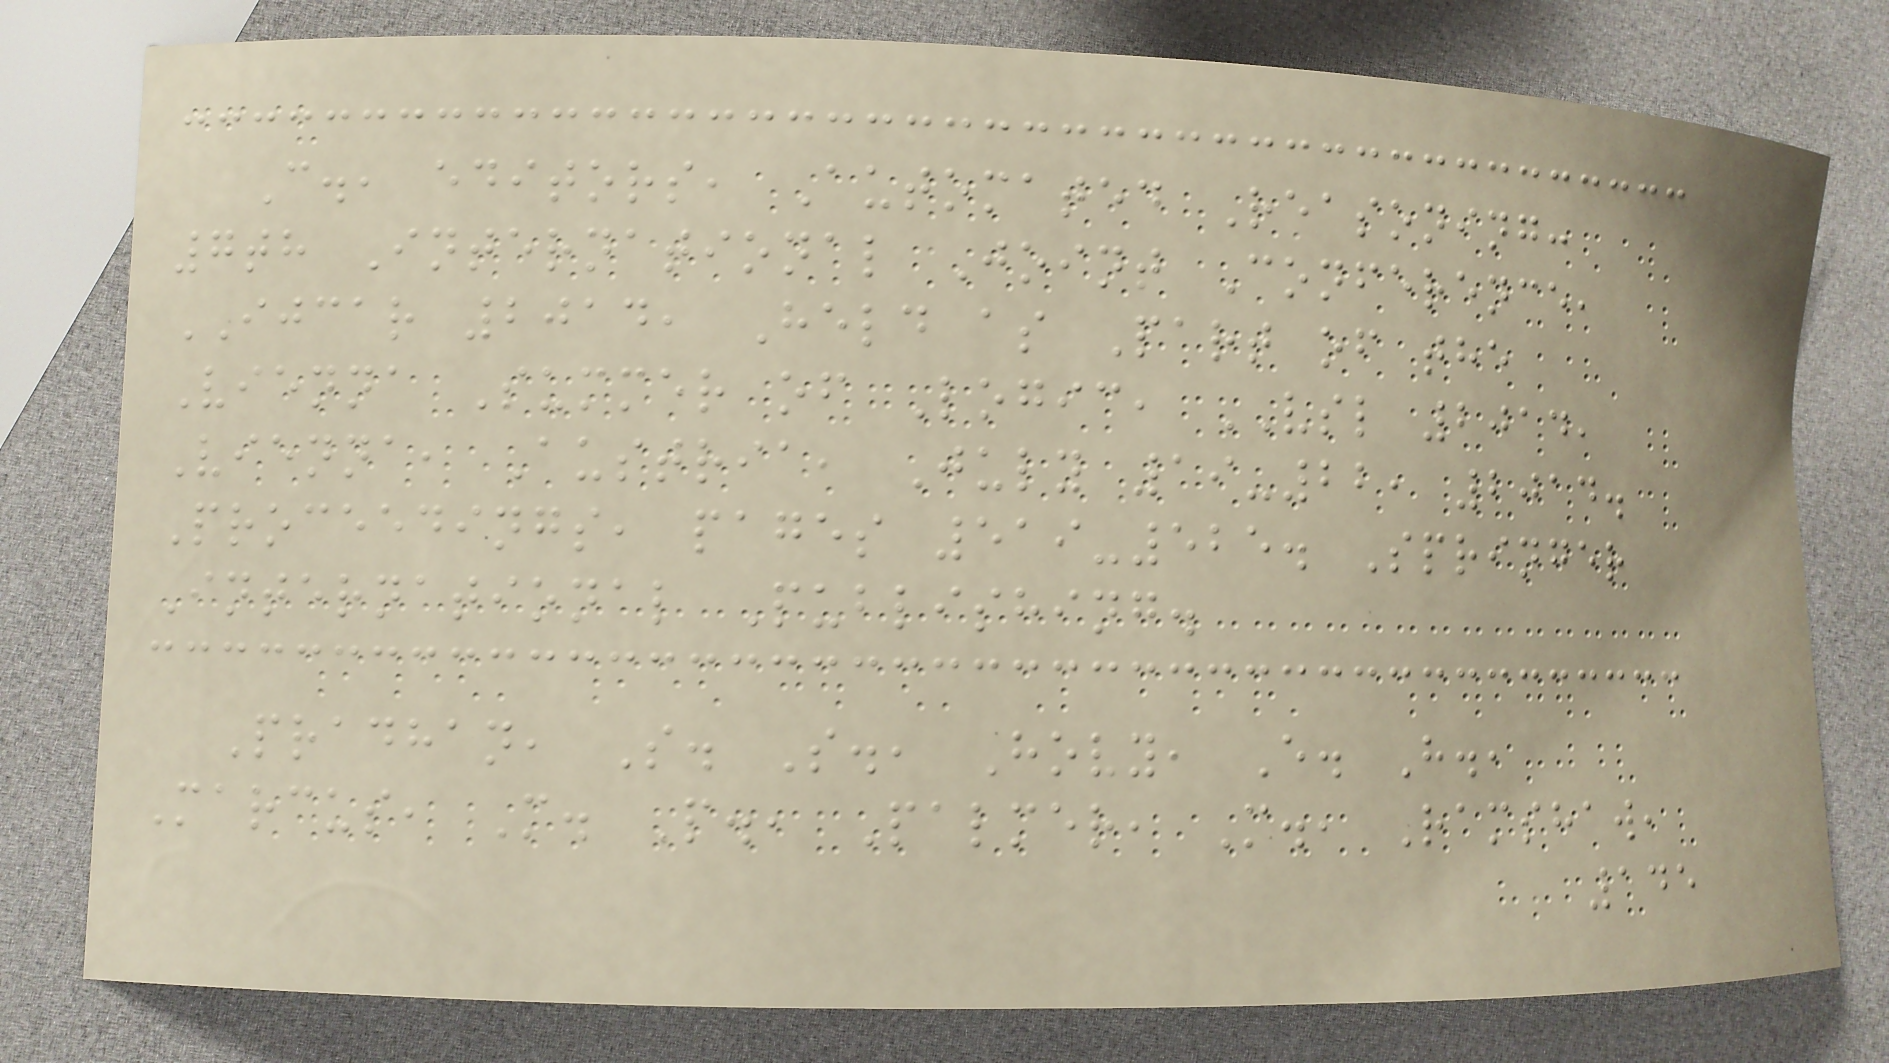C., editors, Automated Reasoning:
7th International Joint Conference,
IJCAR 2014, Held as Part of the
Vienna Summer of Logic, VSL 2014,
Vienna, Austria, July 19-22, 2014.
Proceedings, pages 519-525. Springer
International Publishing.
Pradhan, S. S., Hovy, E. H.,
Marcus, M. P., Palmer, M., Ramshaw,
145
